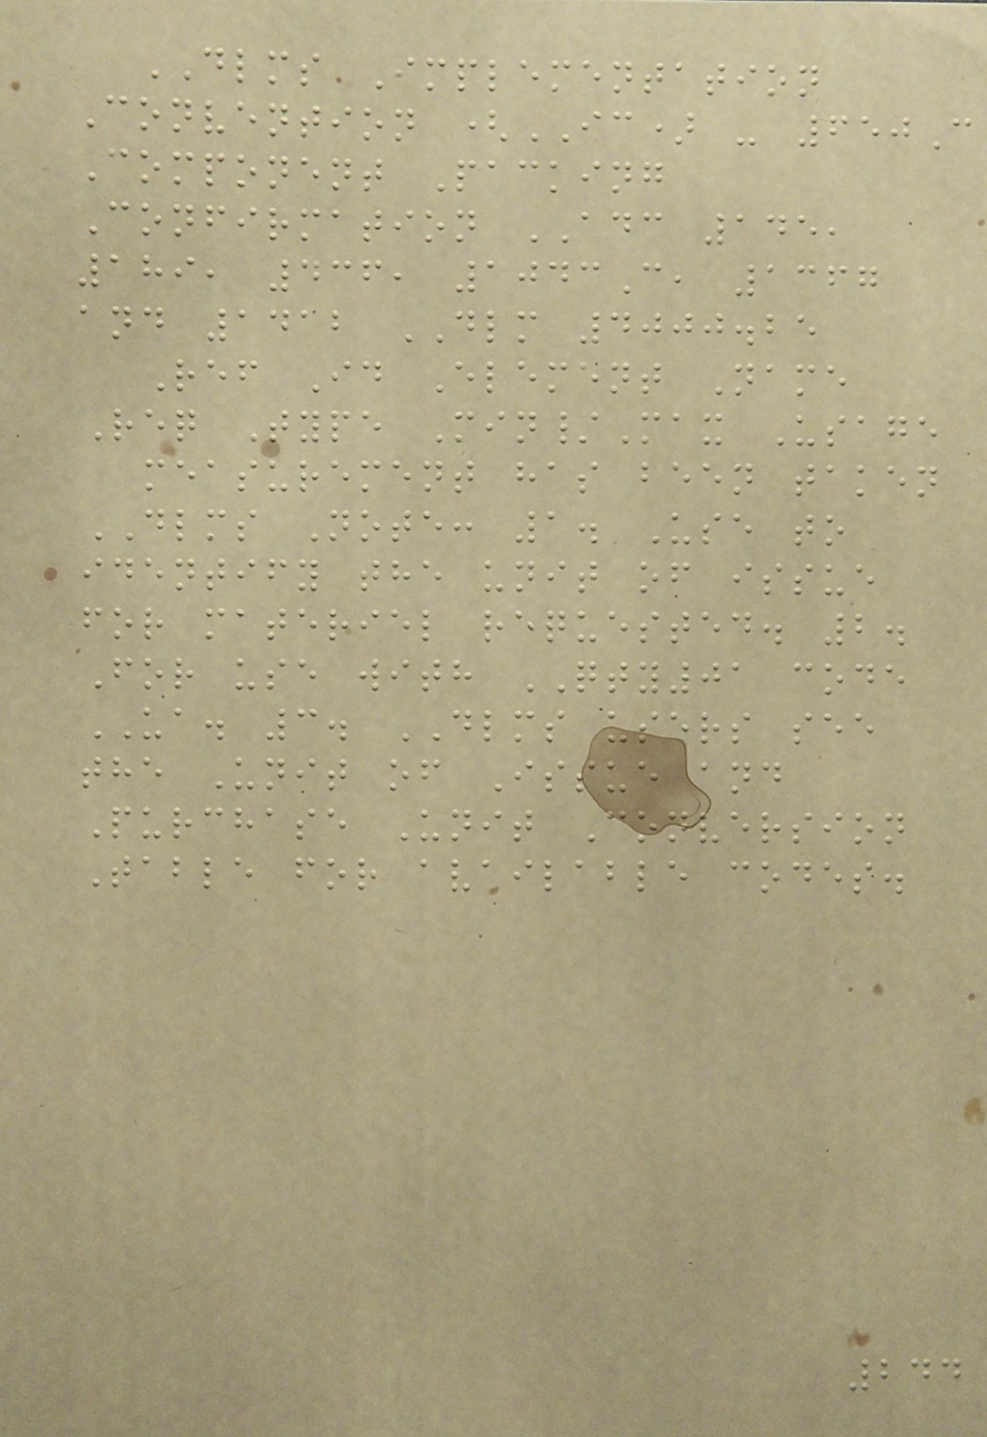DLMS Implementation
Convention (IC) - 650C
Component Packing
Confirmation ADC 145,
189, 436, 1043C, 1367
and 1412 DLM 4000.25
Ref Id Element Name
Req Type Min/Max Usage
measurement has been taken
DLMS Note: 1. Use to
identify the unit of issue
for materiel requested. 2.
For use with QTY01 code
UA. 3. DLMS users see
the Unit of Issue and
Purchase Unit Conversion
Table for available codes.
244
